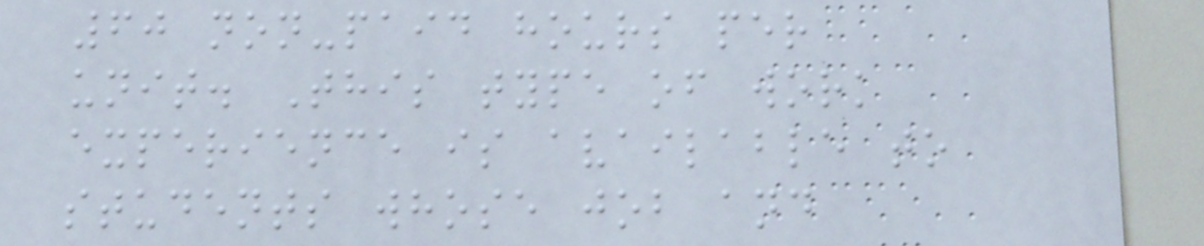60 non-paid hours per
unit. This type of work
experience is available to
students whose job and
